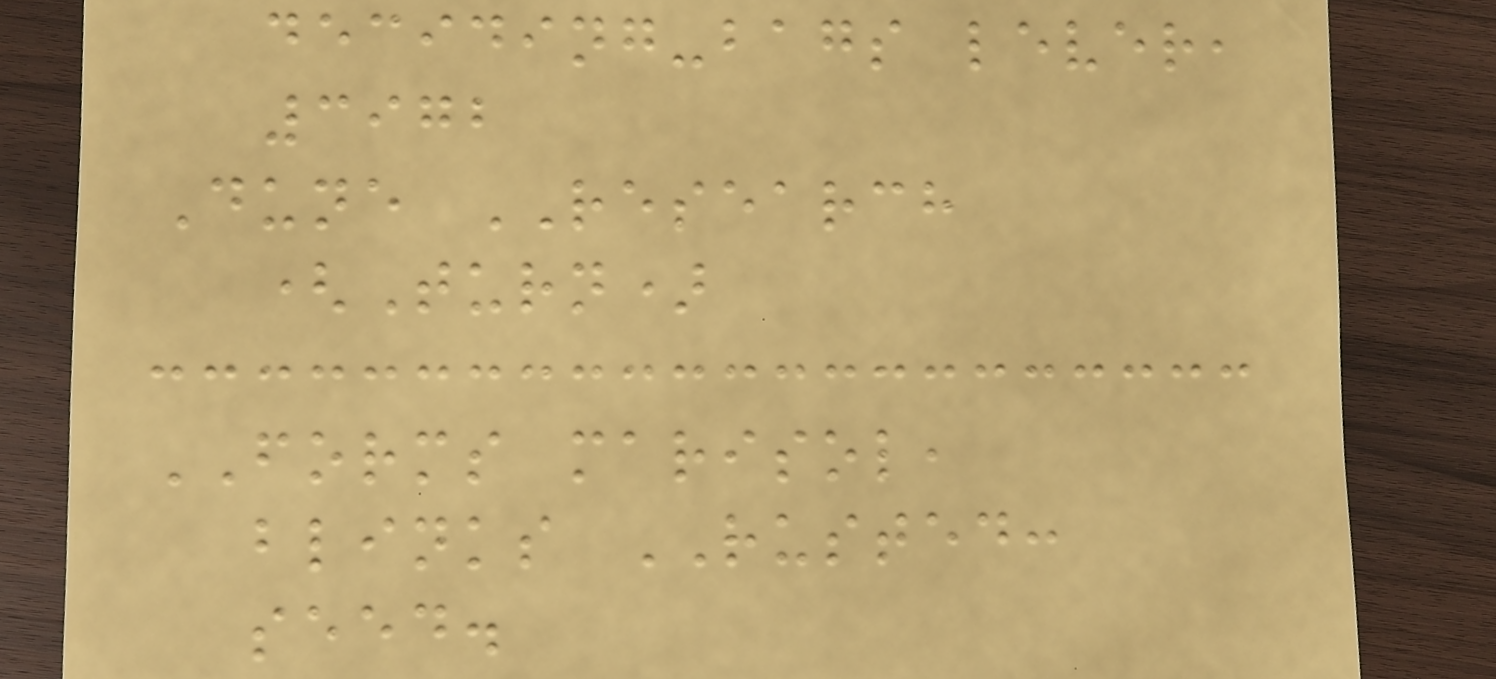deciding-bags lever,
3972
Dune RESEARCH
(Turn)
FORMS marisol,
blinks RUSTED:
seed.
